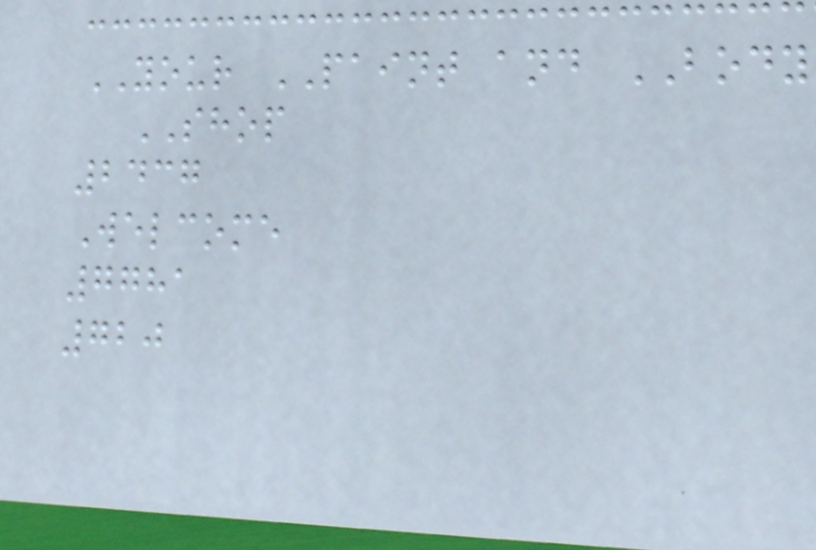YOUR PAINT and BODY
SHOP
2437
Welcome
7781
720
